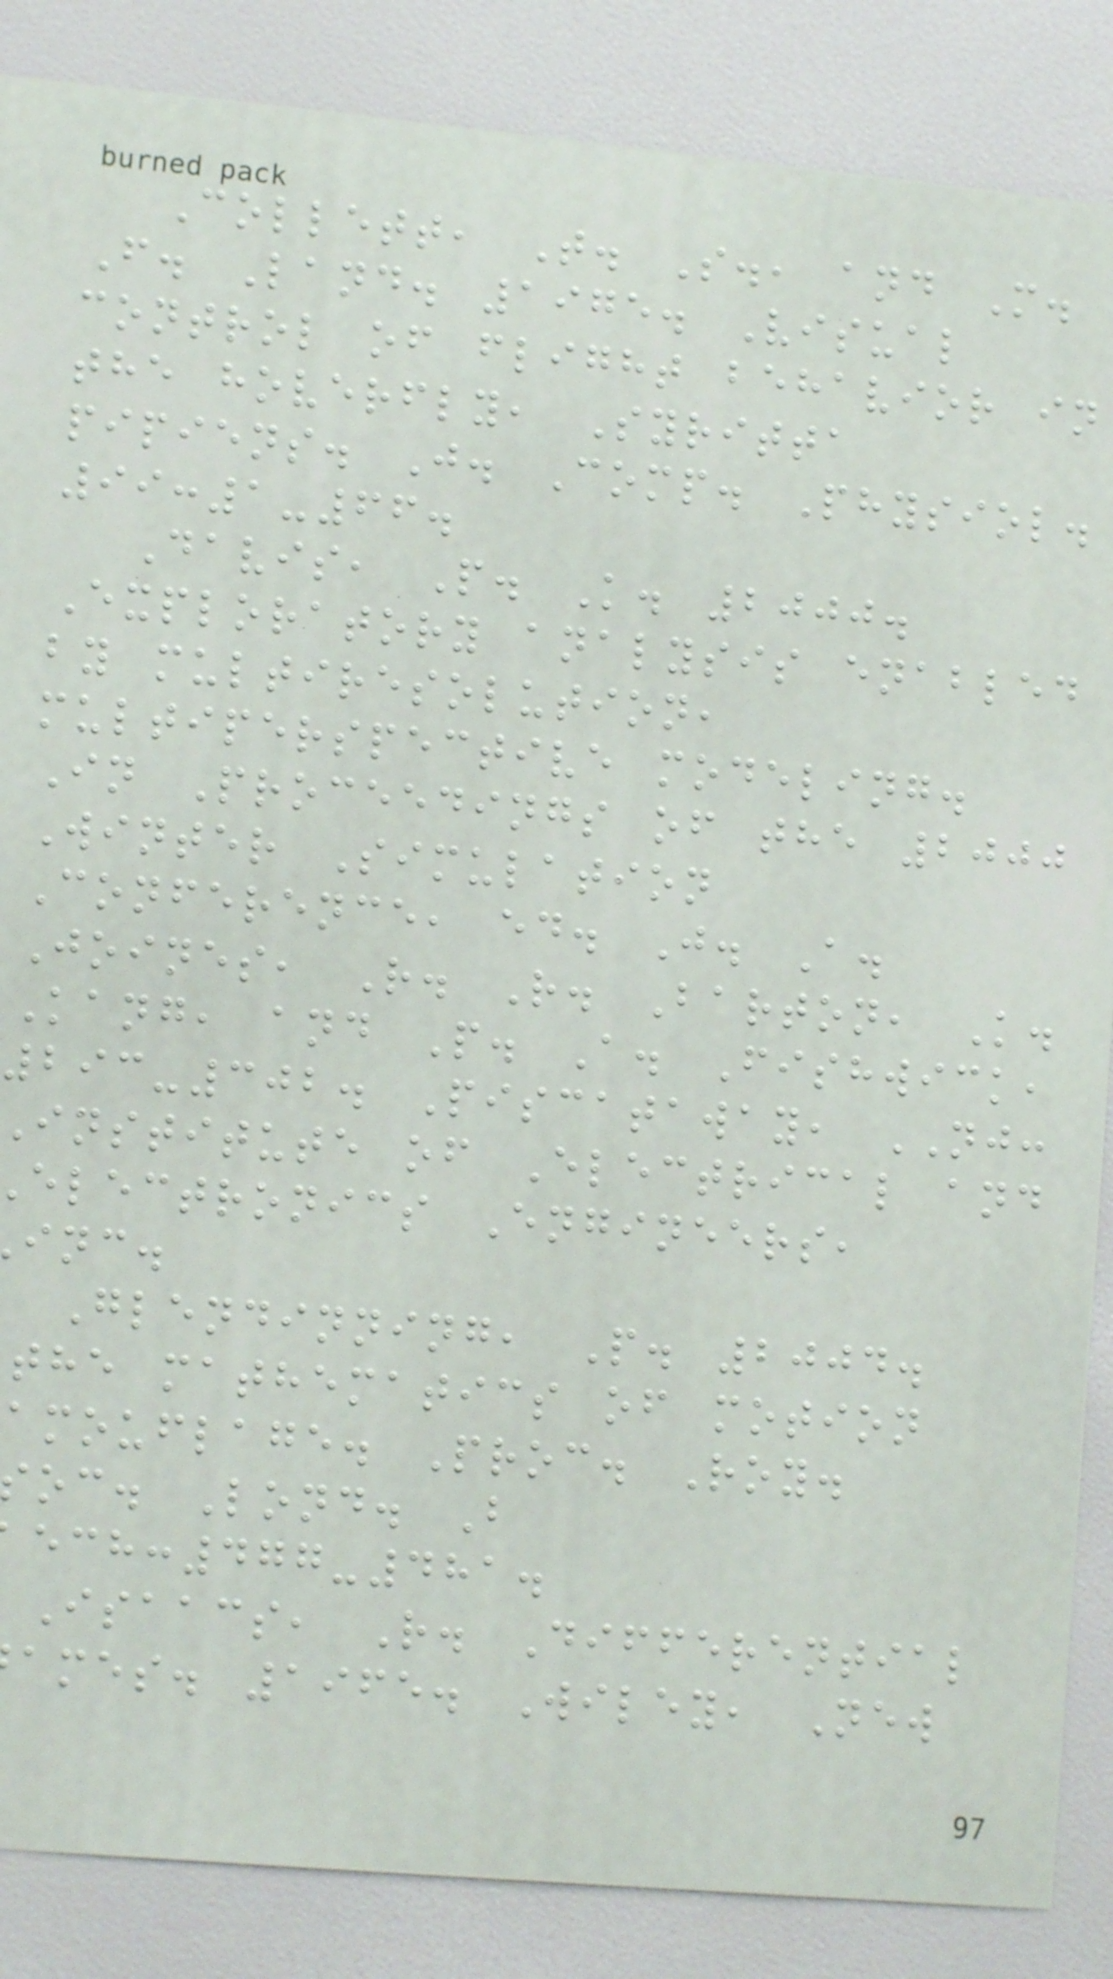Collett, T. S., and M.
F. Land. 1975. Visual
control of flight behavior in
the hoverfly, Syritta
pipiens. J. Comp. Physiol.
99:1-66.
Davis, P. K. 2000.
Exploratory analysis enabled
by multiresolution,
multiperspective modeling.
In Proceedings of the 2000
Winter Simulation
Conference, ed. J. A.
Joines, R. R. Barton, K.
Kang, and P. A. Fishwick,
293-302. Piscataway, NJ:
institute of Electrical and
electronics Engineers,
inc.
Glendinning, P. 2004.
the mathematics of motion
amouflage. Proc. Roy.
oc. Lond. B
:477-481.
Isaacs, R. Differential
ames. 1965. Wiley, New
